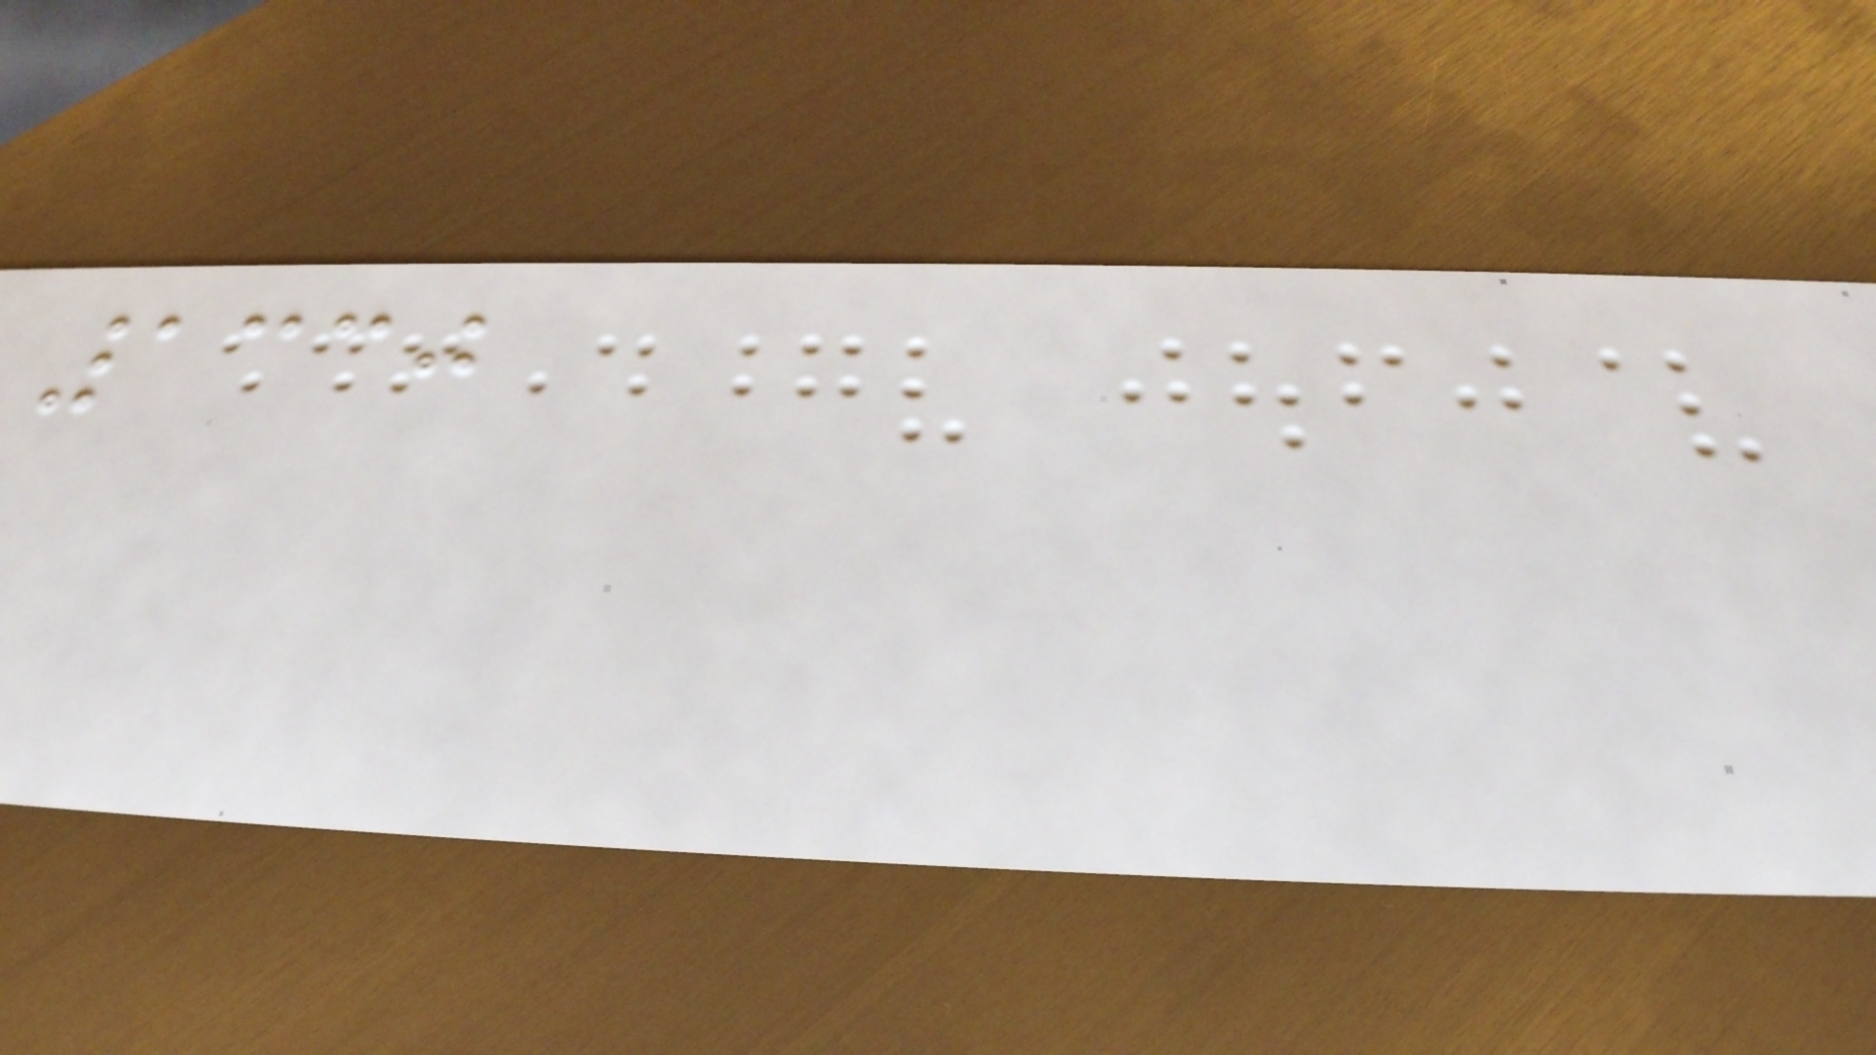1330
